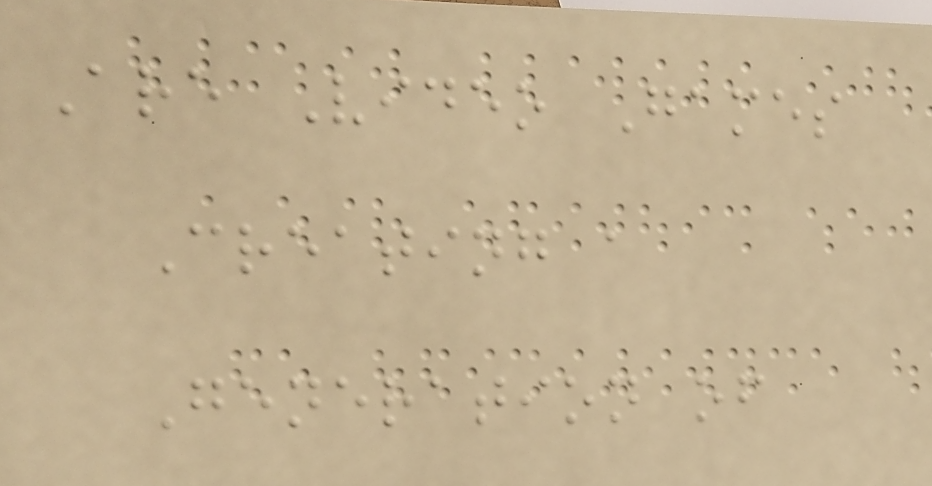Are Video Games
Creating a
Generation of
